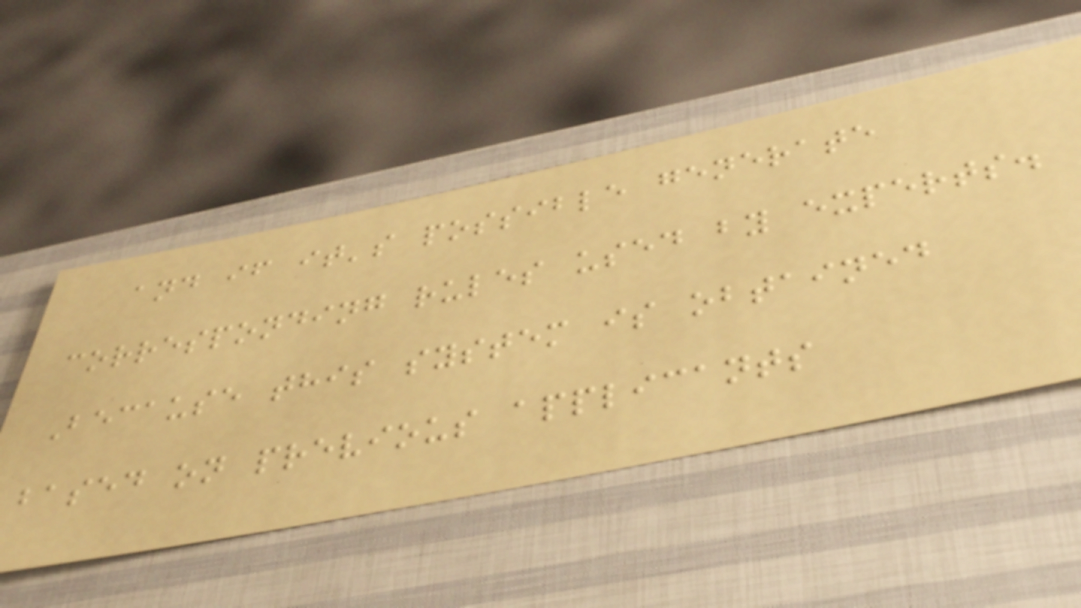and if it's possible generate
corresponding rules used by experts.
Because this system is obtained
based on previous applicants
